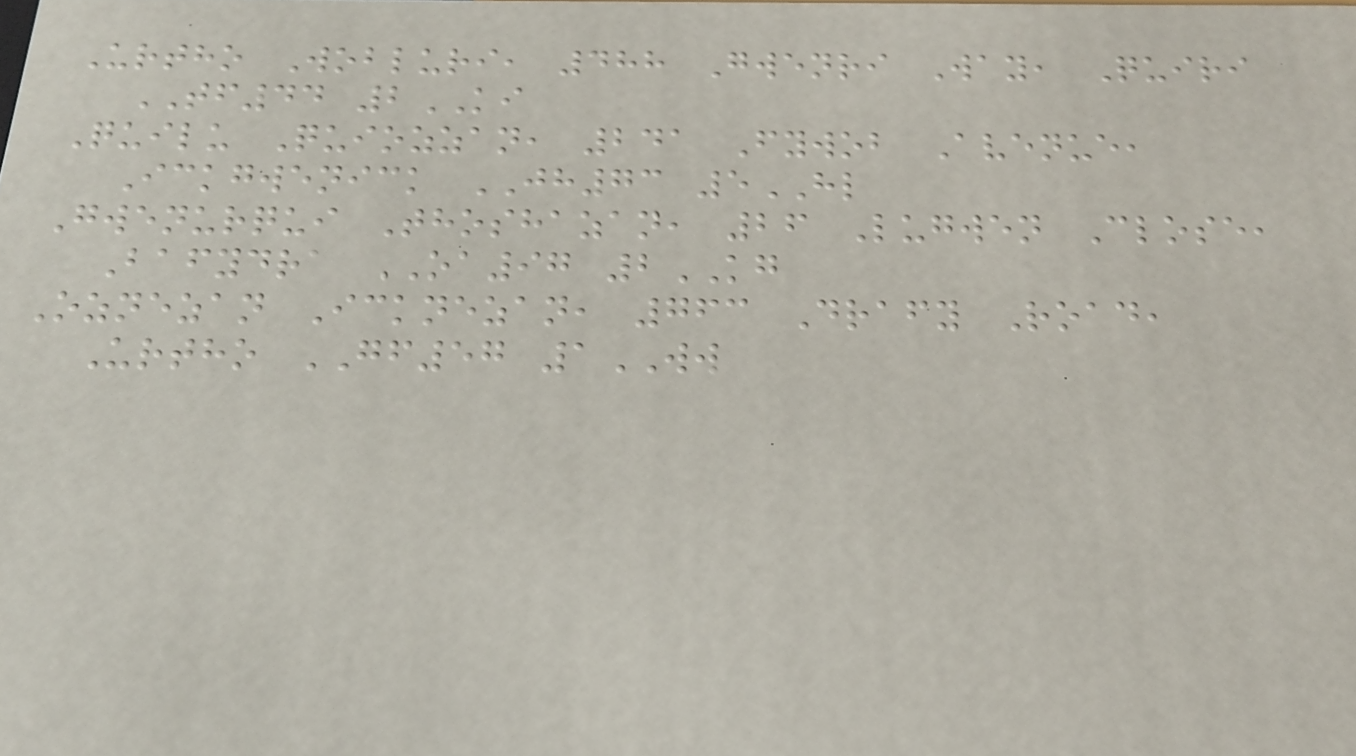Urtho Wobluri, 488 Gwenri Way, Quiri
TF44 2KI
Quilu Quiozzan, 241 Fywob Avenue,
Ickgwenick JH73 5HL
Gwenurqui Thoshazan, 26 Lugwen Close,
Bafydra OA97 2KG
Oznezan Icknezan, 763 Drafy Road,
Urtho GF57 1WW
